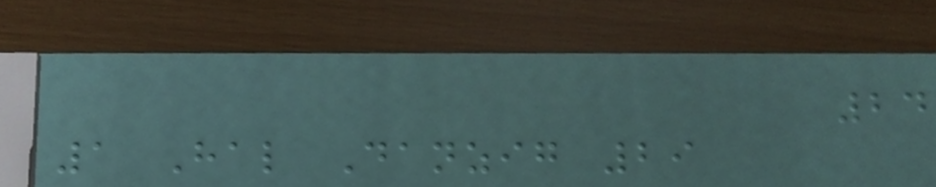24
1 Hal Danzig 29
